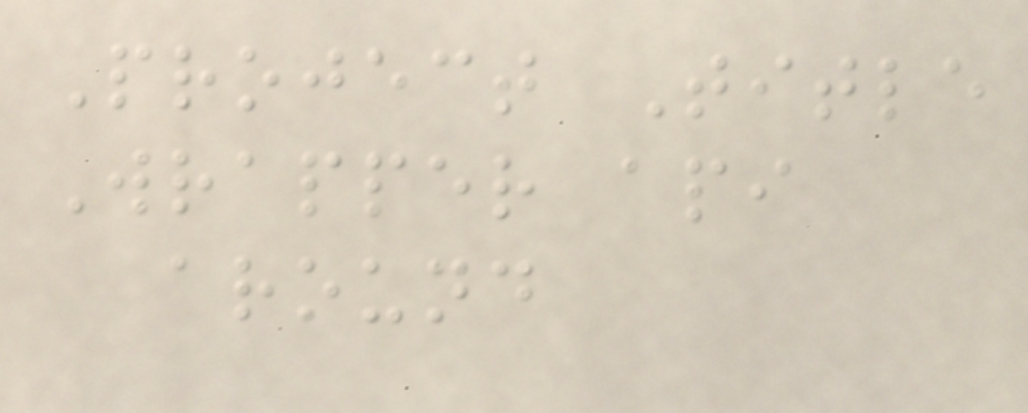Project Title
Wrapper api
around
